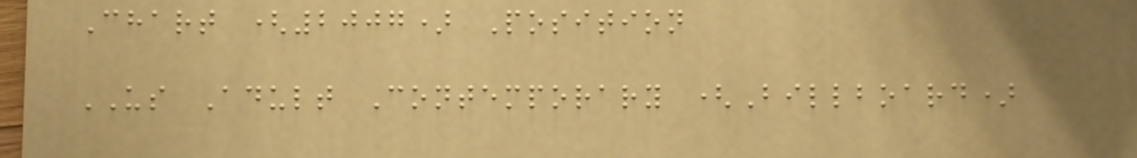Chart (2007) Position
US Adult Contemporary (Billboard)
